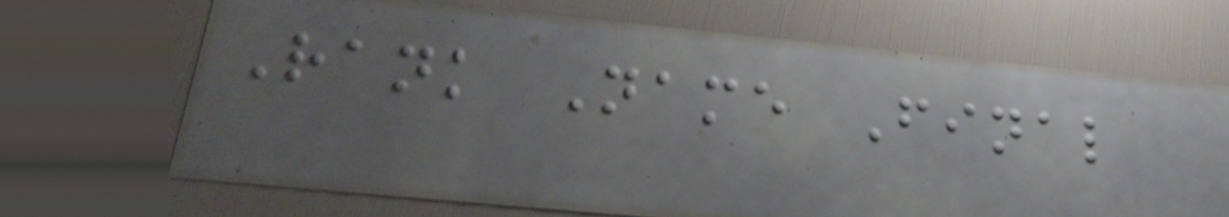Rank Name Final
